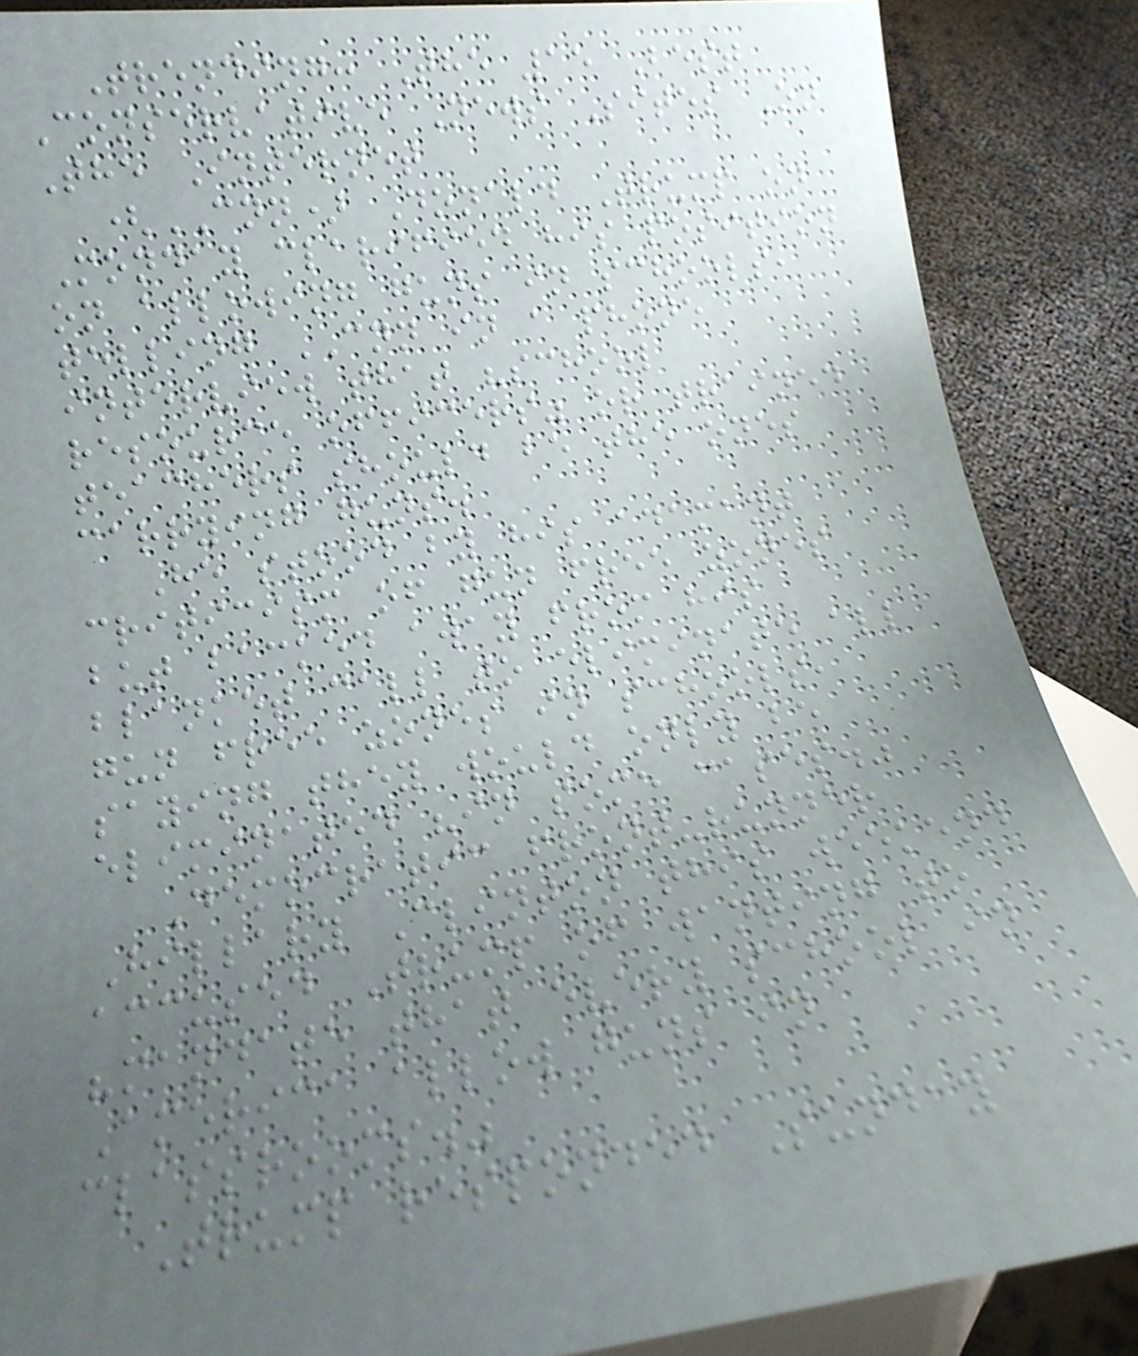Trending: The 15 Best
Conservative News Sites On
The Internet
(CNN) Donald Trump on
Monday clarified his position
on allowing guns in schools,
telling CNN in a phone
interview that "school
resource officers" or trained
teachers should be the ones
carrying guns.
He stood by his adamant
criticism of gun free zones
but backed away from his
blanket call to eliminate all
gun free zones in schools,
saying they would only be
eliminated "in some cases."
Democratic front-runner
Hillary Clinton this weekend
accused Trump of wanting to
"mandate that every school in
America allow guns in
classrooms."
Trump responded Sunday
